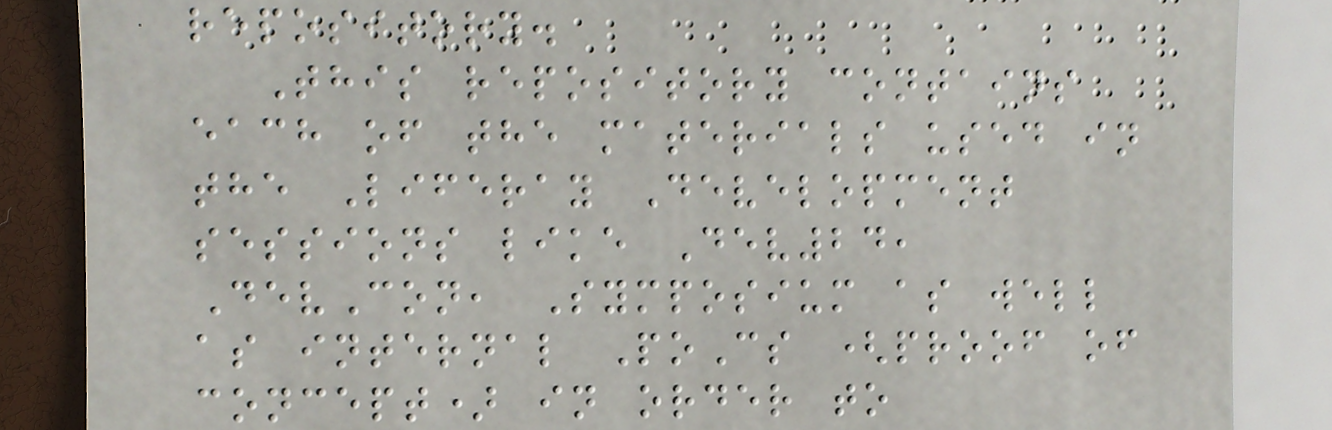repository.
This repository contains
each of the materials used in
the Liferay Development
sessions like Dev24,
DevCon, Symposium as well
as internal PoCs (proof of
concept) in order to
